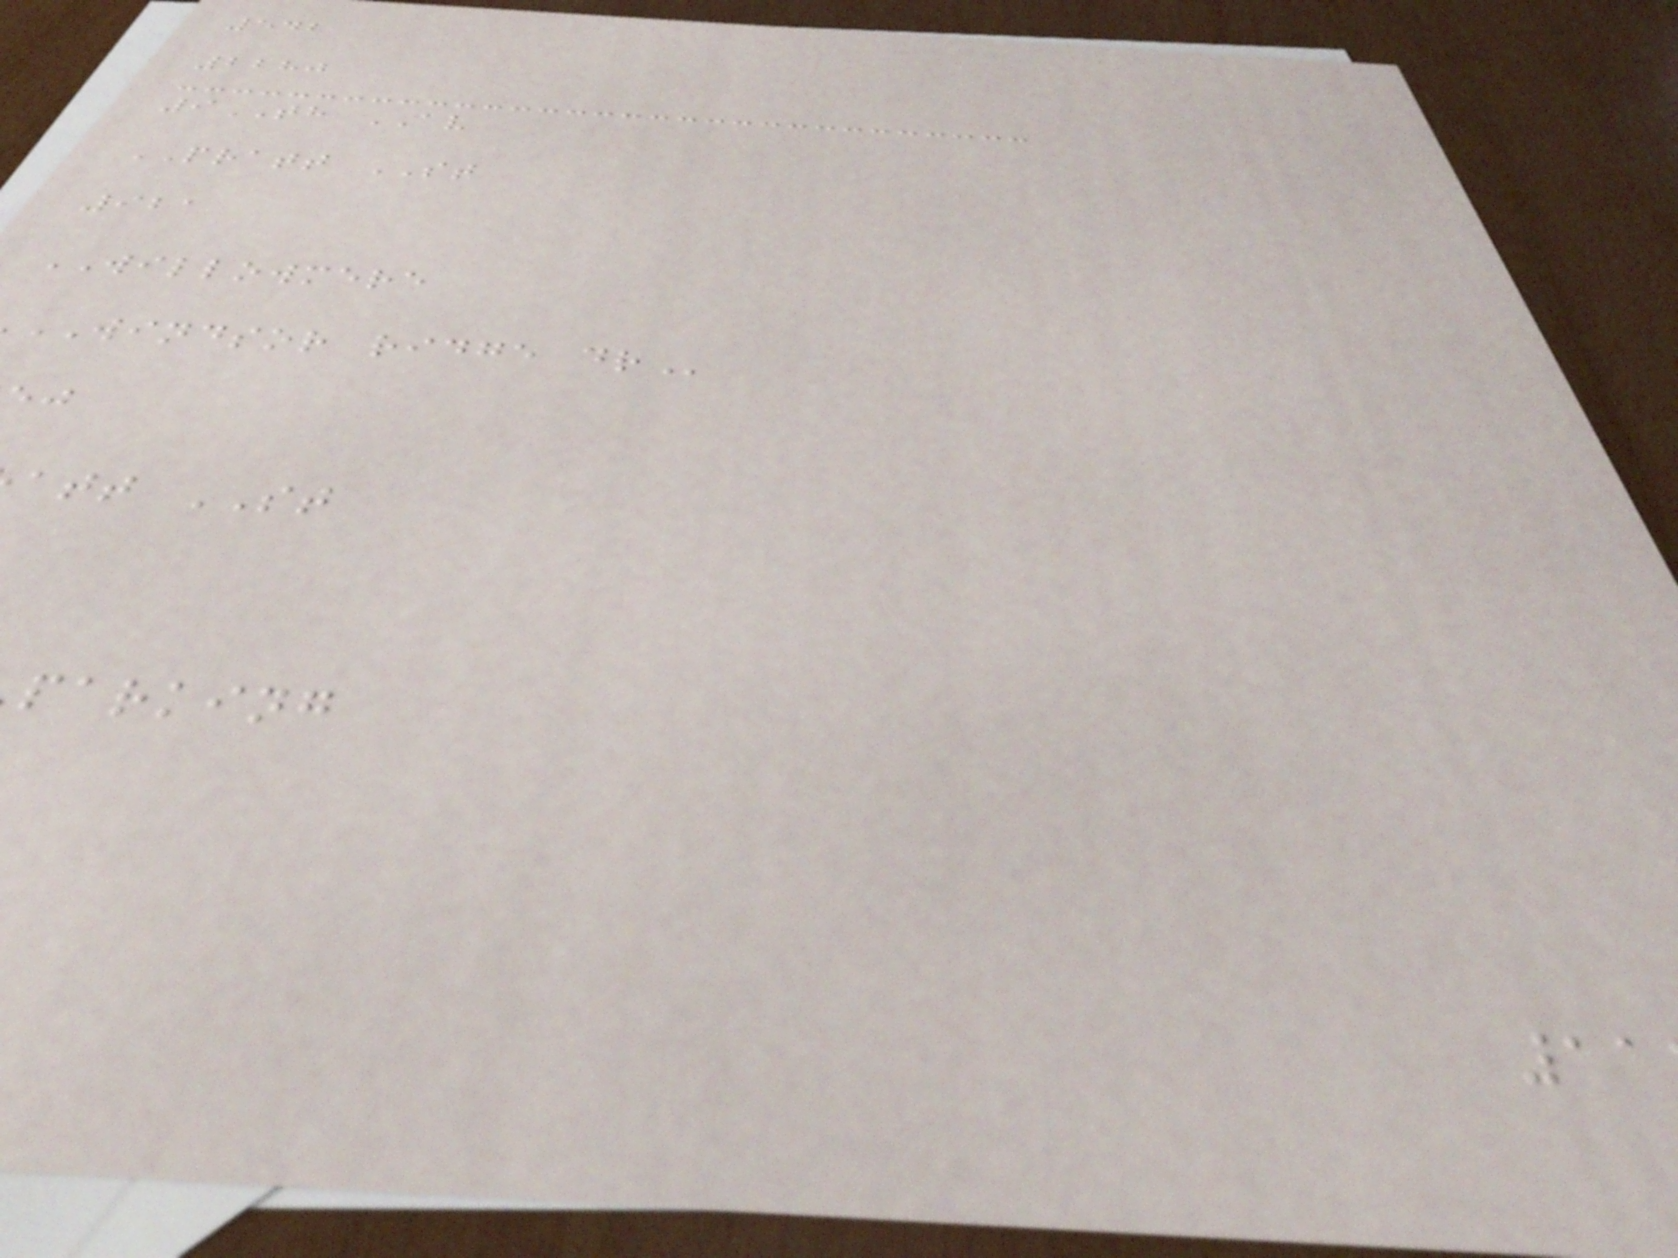542
2280
9TH AV
PRATT ST
921
WILLOWMERE
WINDSOR ridge
att ST
parking
